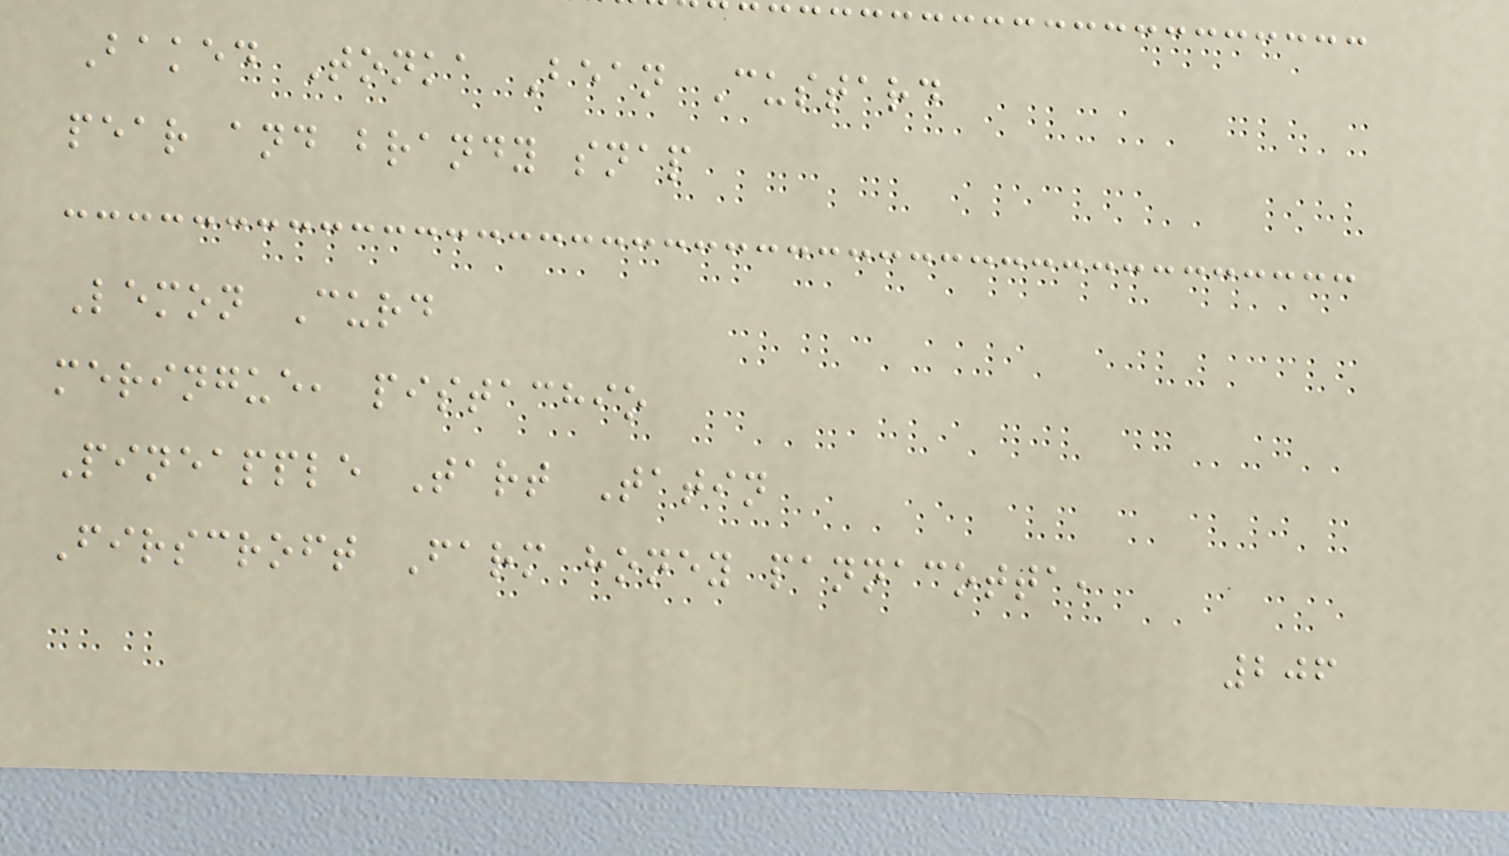Baked Tonka Bean Custard
pear and brandy snap
Lemon Curd
meringue, pistachio
Pineapple Tart Tatin
Firscroft Farm honey pannacotta,
206
